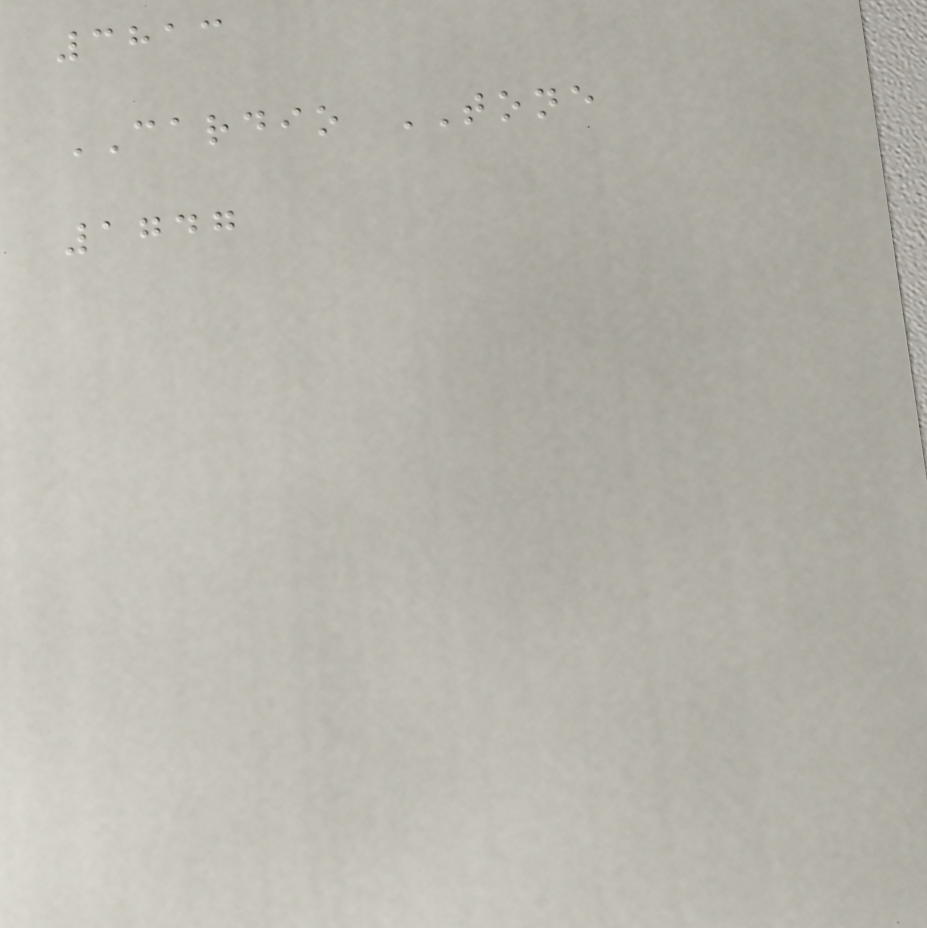3813
CARDIO TONE
1747
